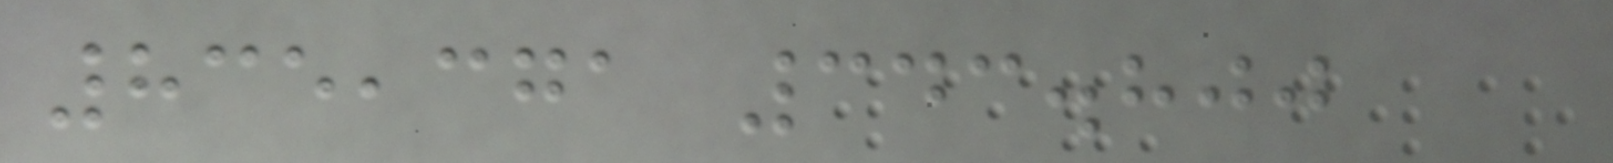835,371 343.800
